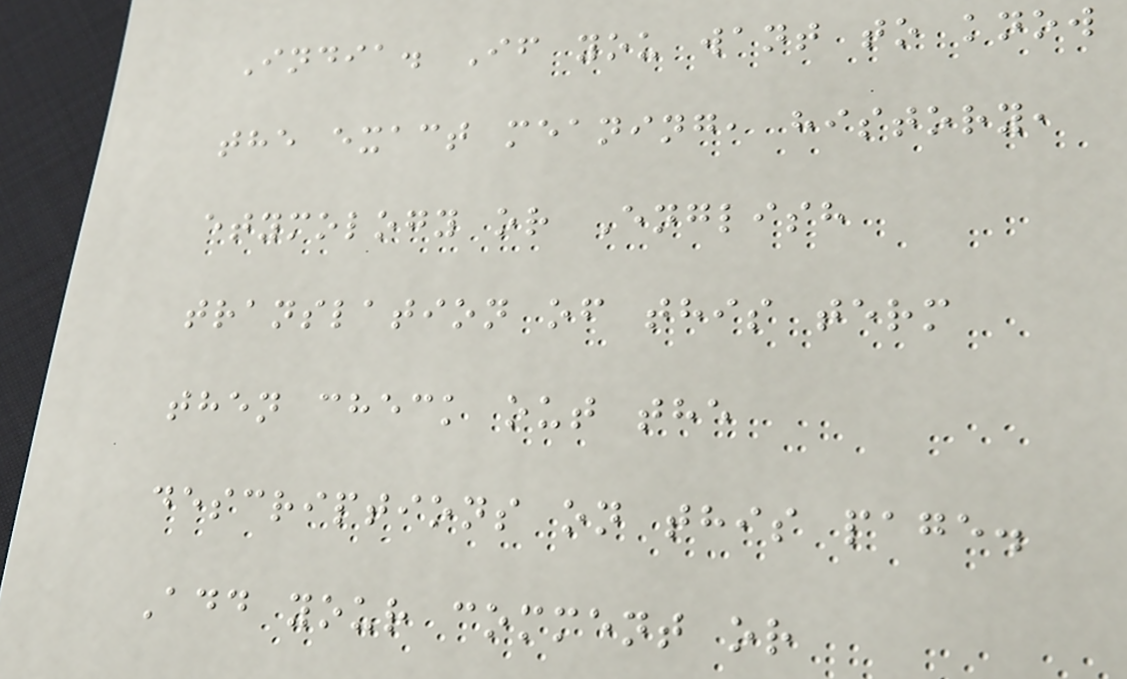India. If you want to know
the exact meaning, history,
etymology or English
translation of this term
then check out the
descriptions on this page.
Add your comment or
